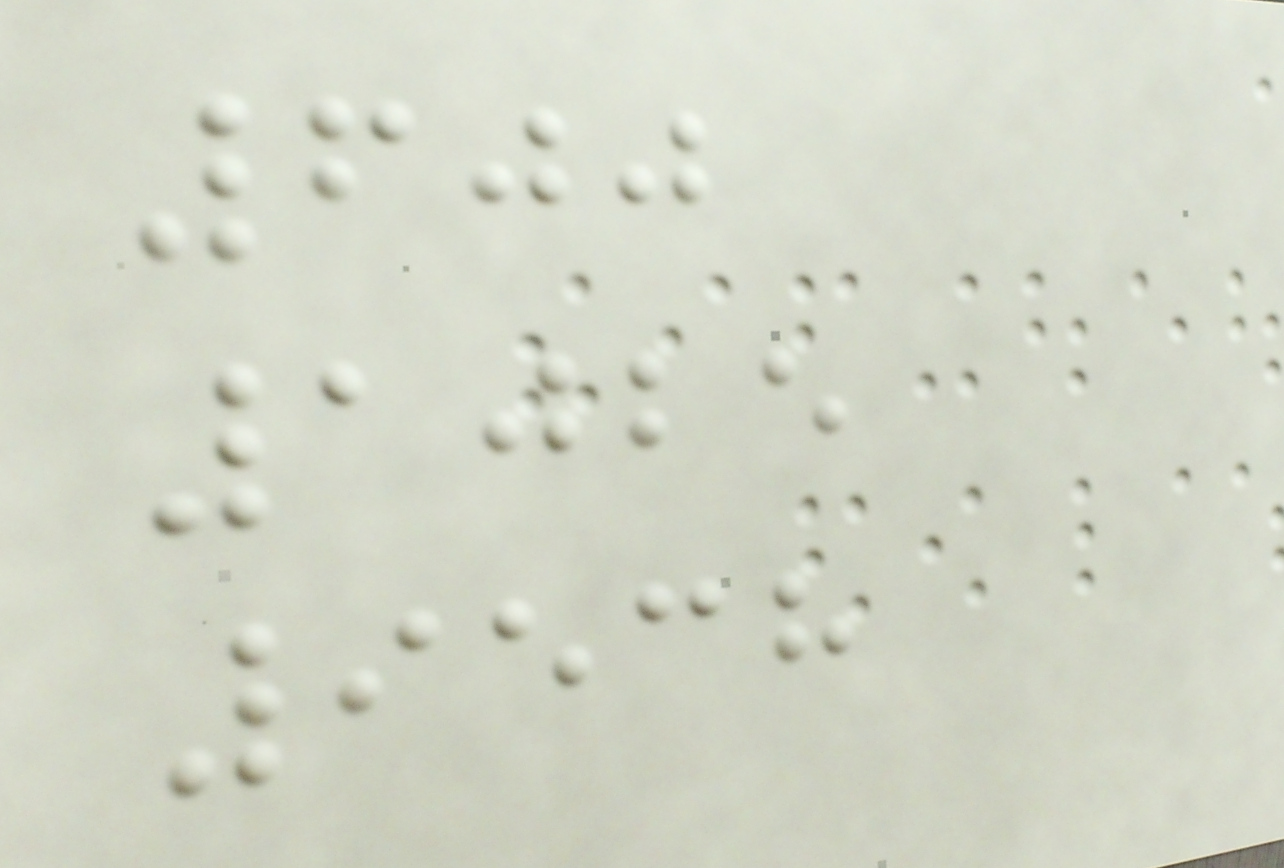600
1025
9538
